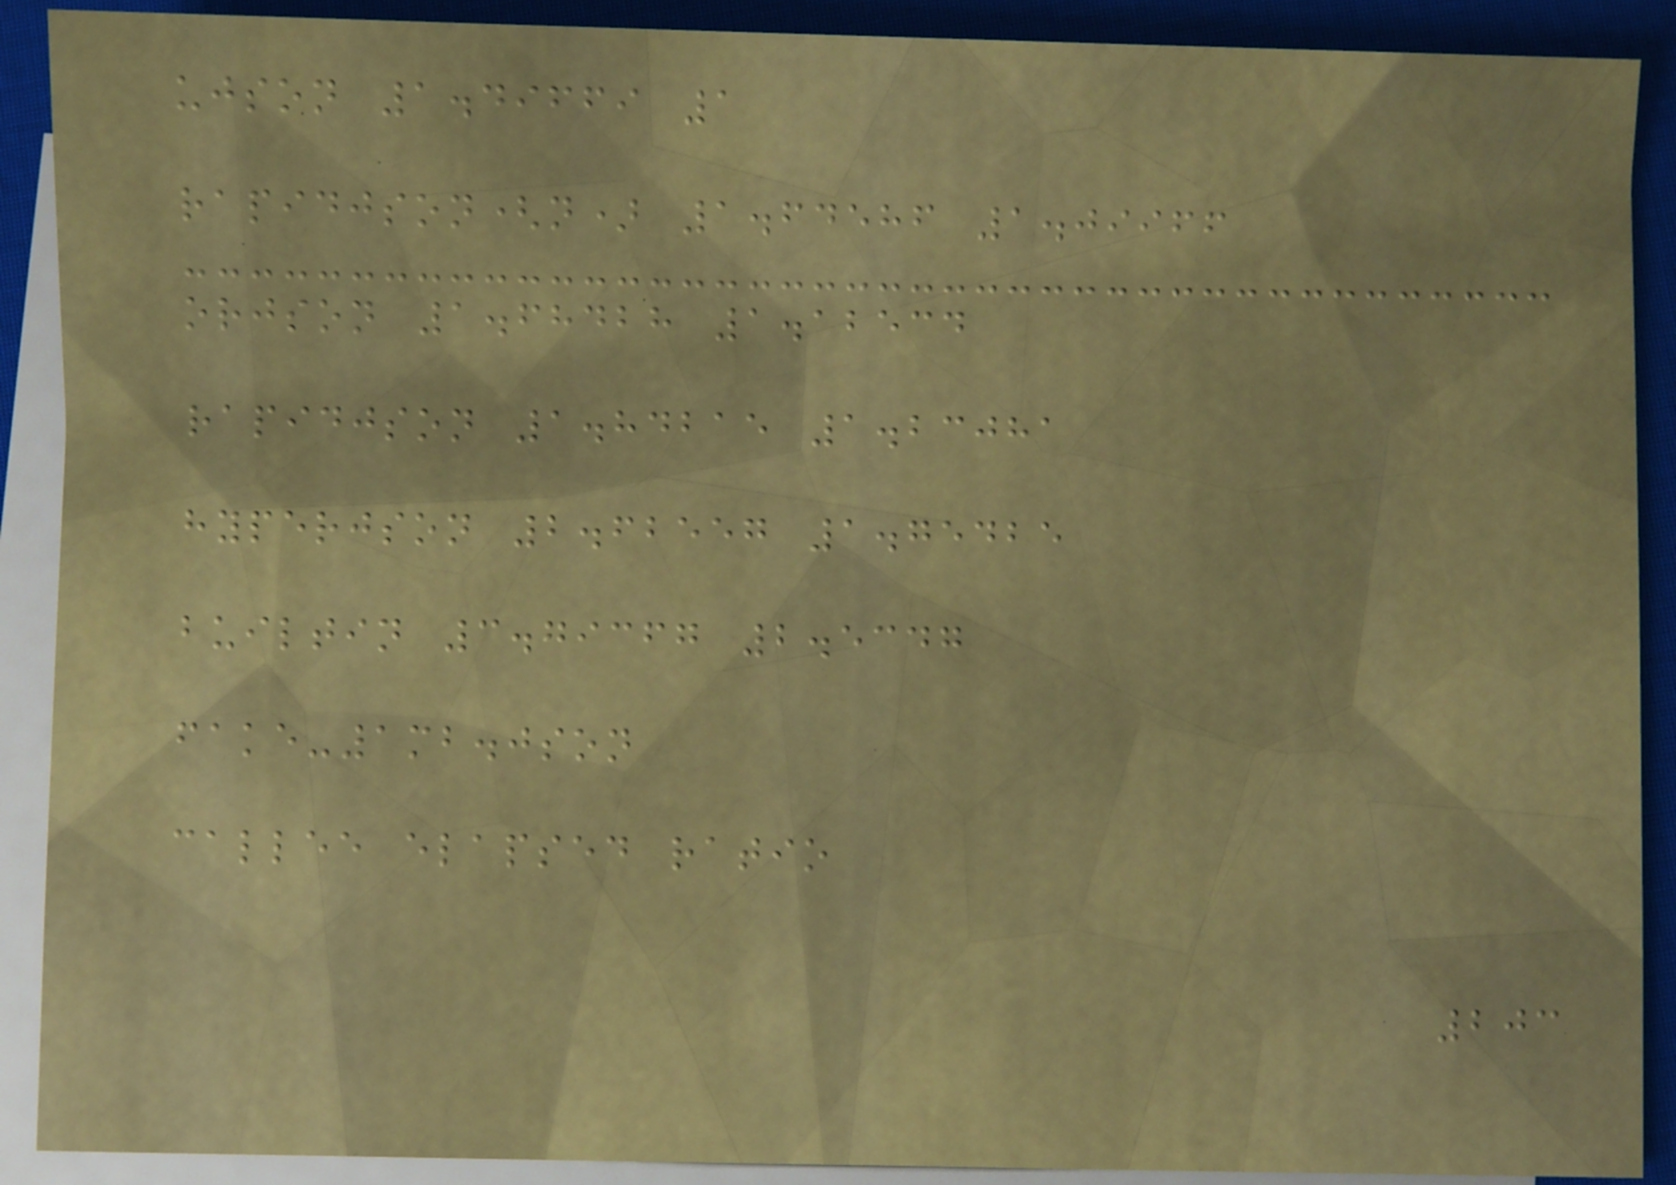ujson 1.49669 1
rapidjson(n) 1.64586 1.09966
orjson 1.68428 1.12534
rapidjson 1.84215 1.23081
hyperjson 2.62557 1.75425
builtin 3.79367 2.5347
fake-1mb.json
callee elapsed ratio
203
